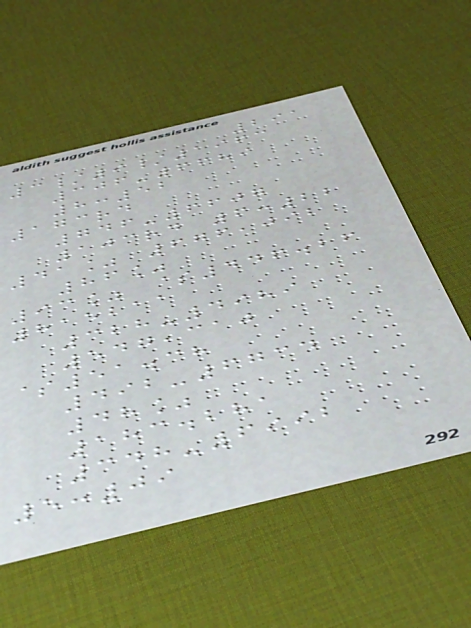291
3/9/1963
306-6689
8:52
173rd
746-6607
103rd 6:22
41% 676,092
86%
93% $446.26
815211
328-4989
547,310
$51.38
492-6734
48%
183.281
348-6992
5:09
